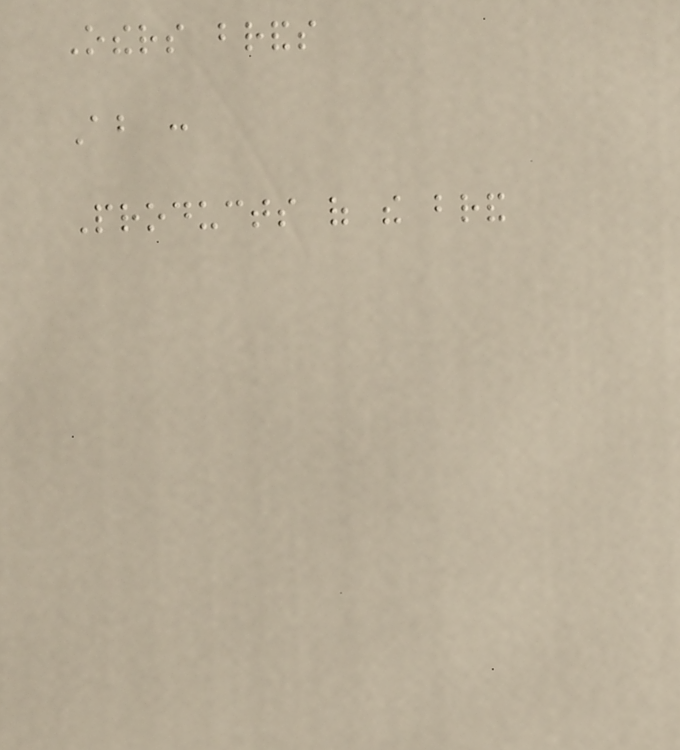Others brands
About :
Products of the brand
